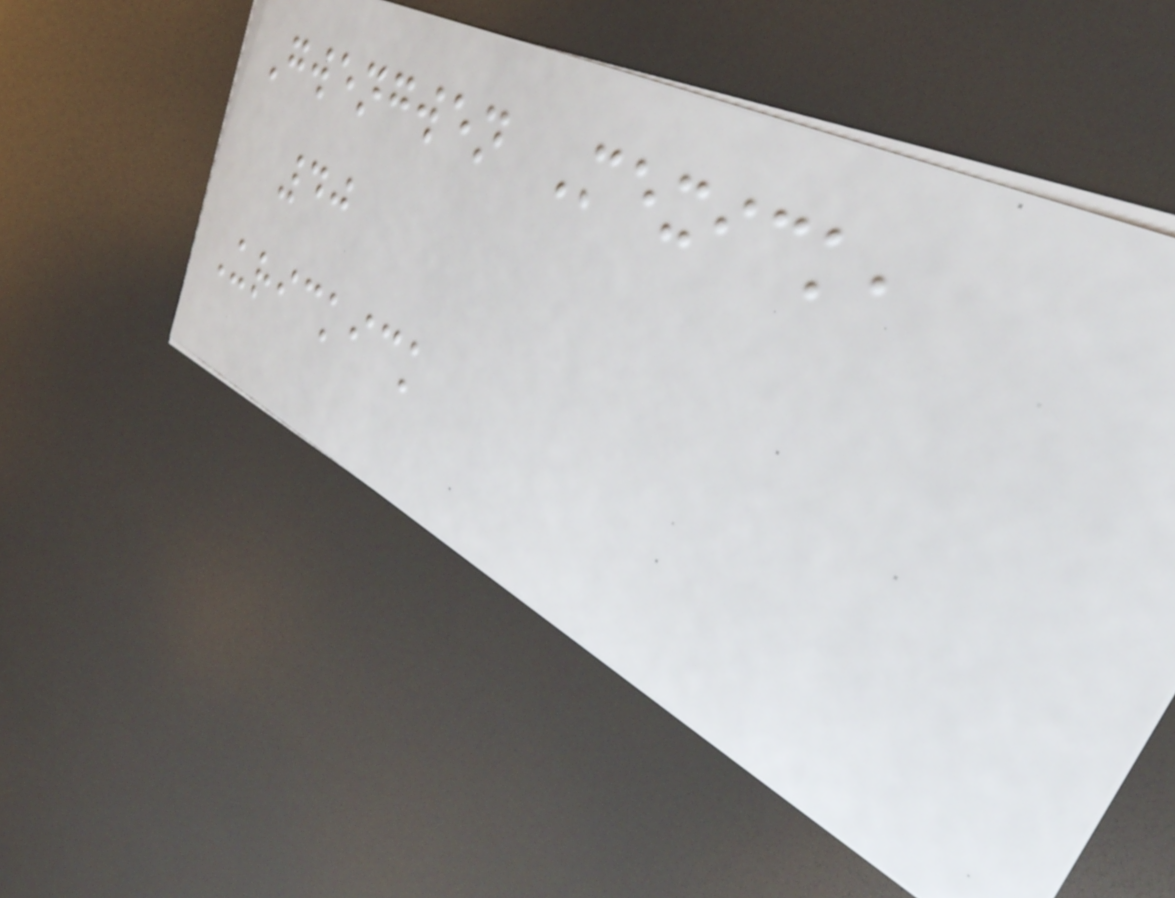Gwengwen Mexick,
40
Urickick
